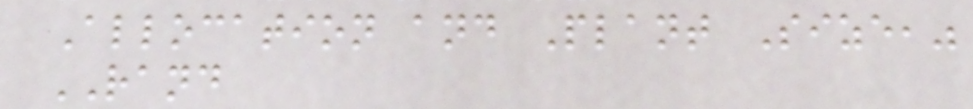Allocation and Plant Size,"
RAND
